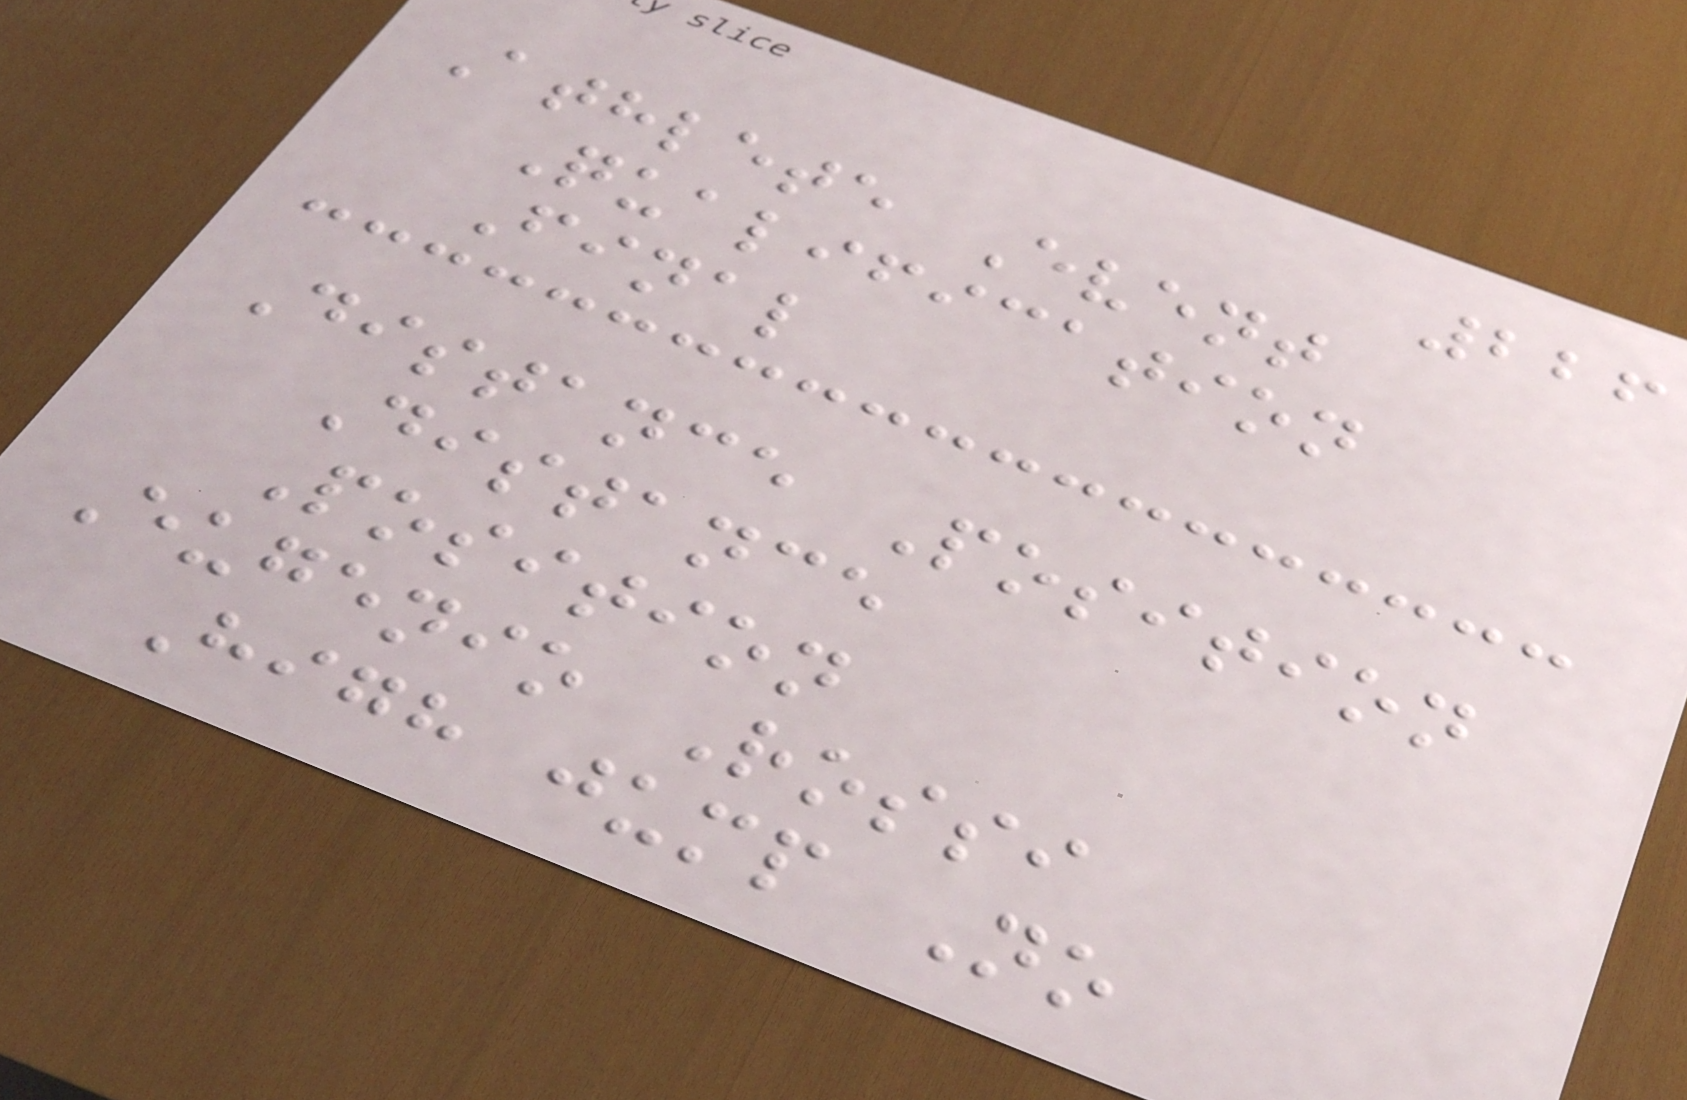226
Athlete Event
Qualification
Final
Distance Position
Distance
Position
Eugenio Rossi
High jump No
